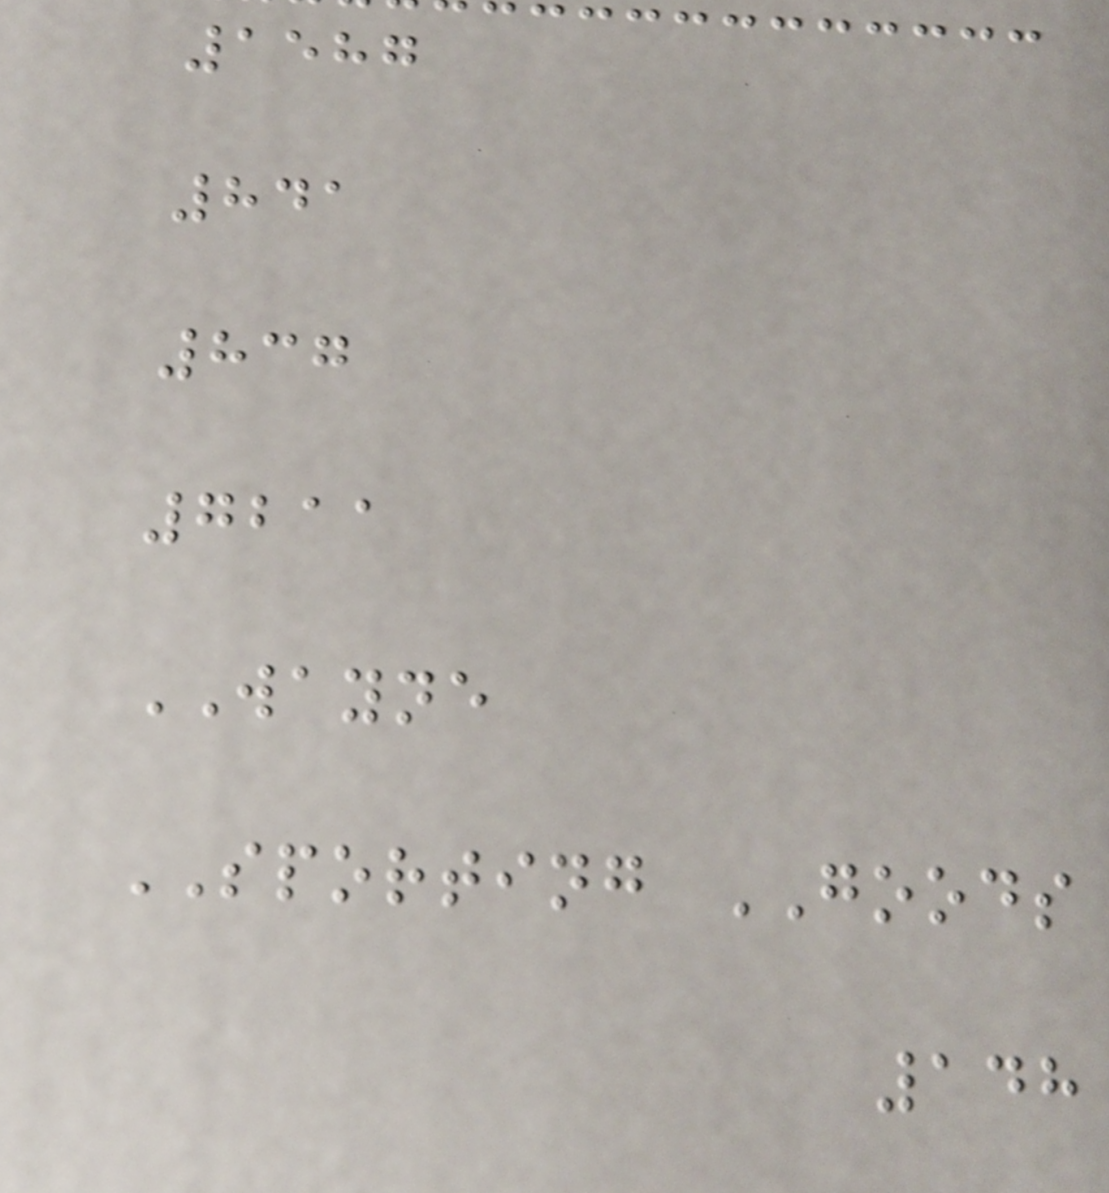1587
841
837
7211
WAYNE
SPORTING GOODS
148
